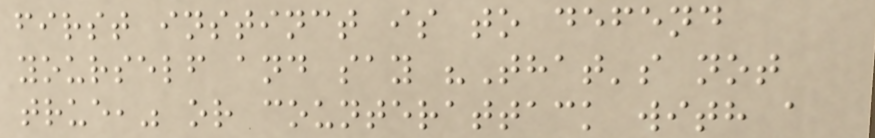first instinct is to defend
yourself and say "That's not
true," or counterattack with a
